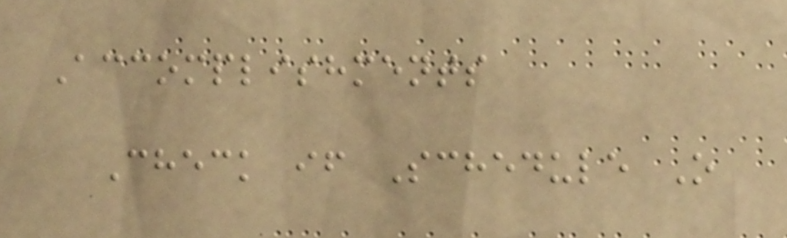Accomplishments
Check if Schedule O
